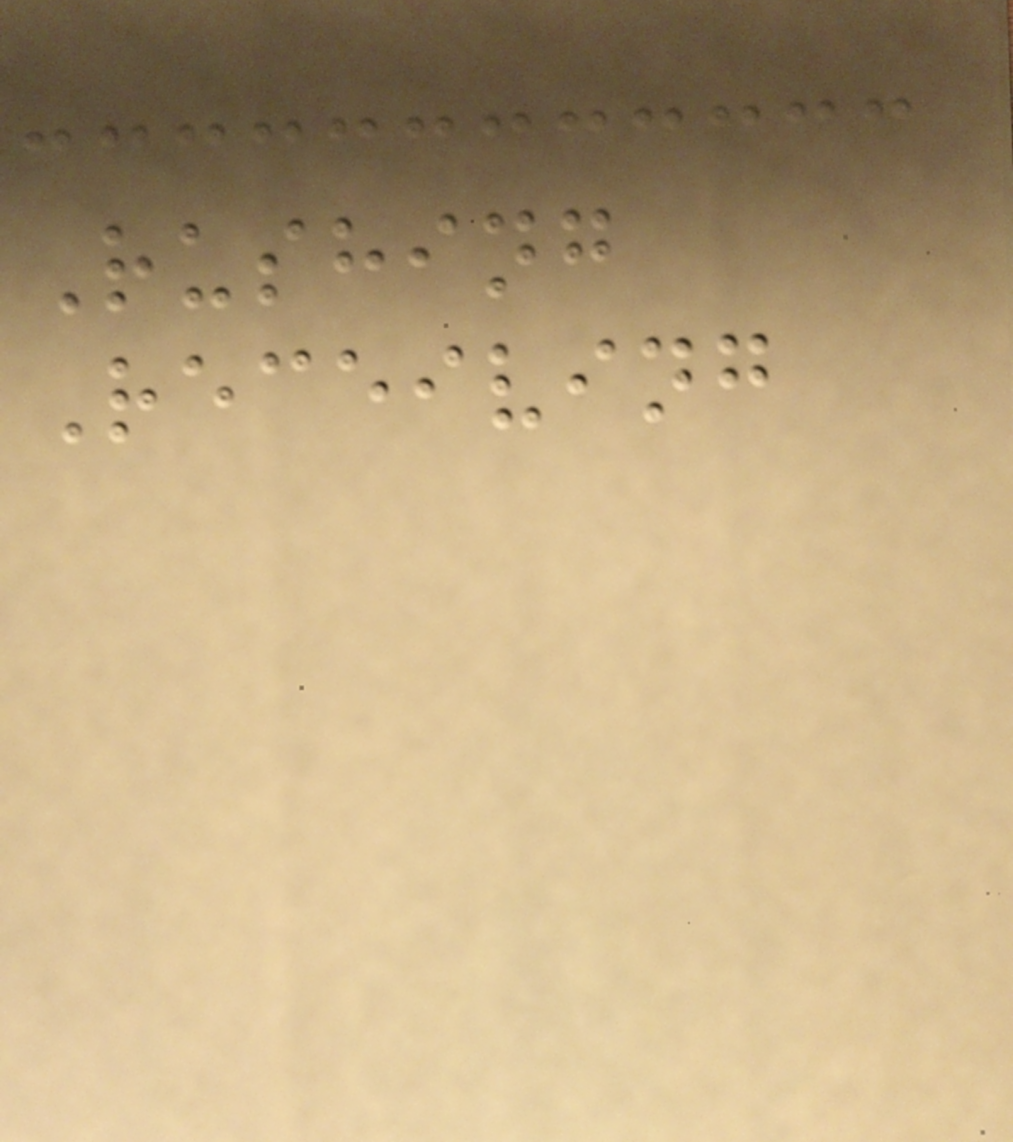Rushing
Receiving
